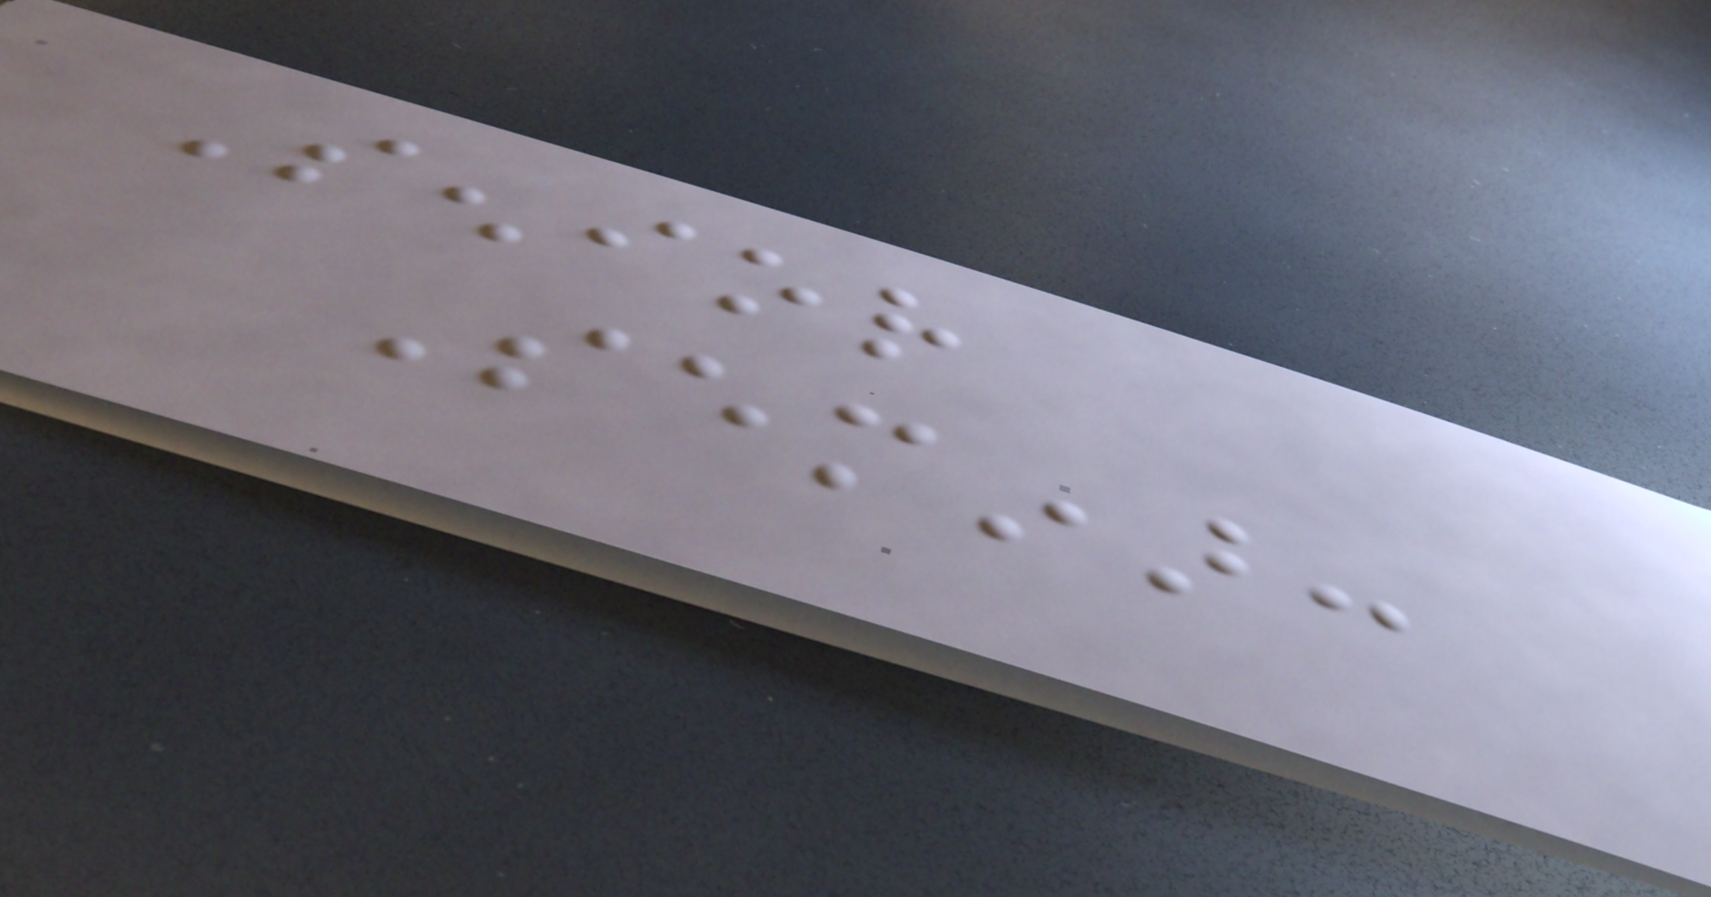Senior
Seminar:
